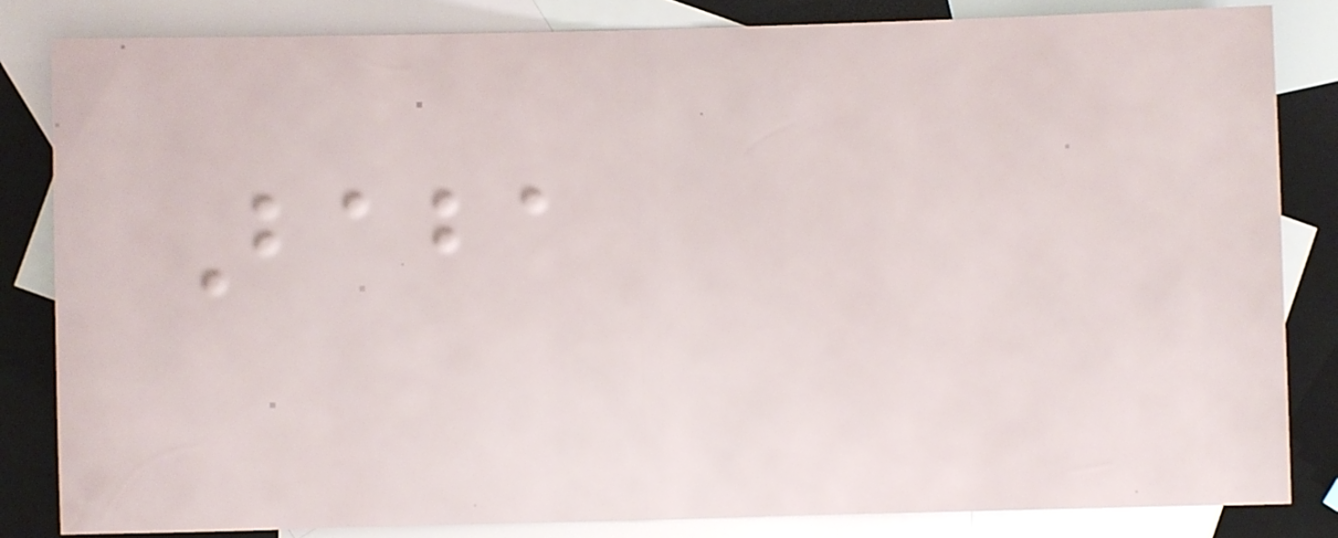Baba
